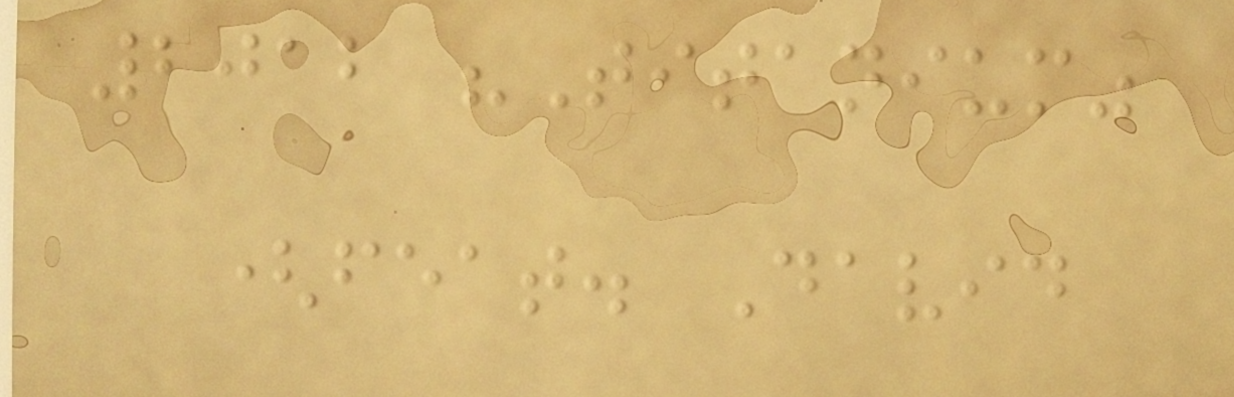2012 "Titanium"
(feat. David
